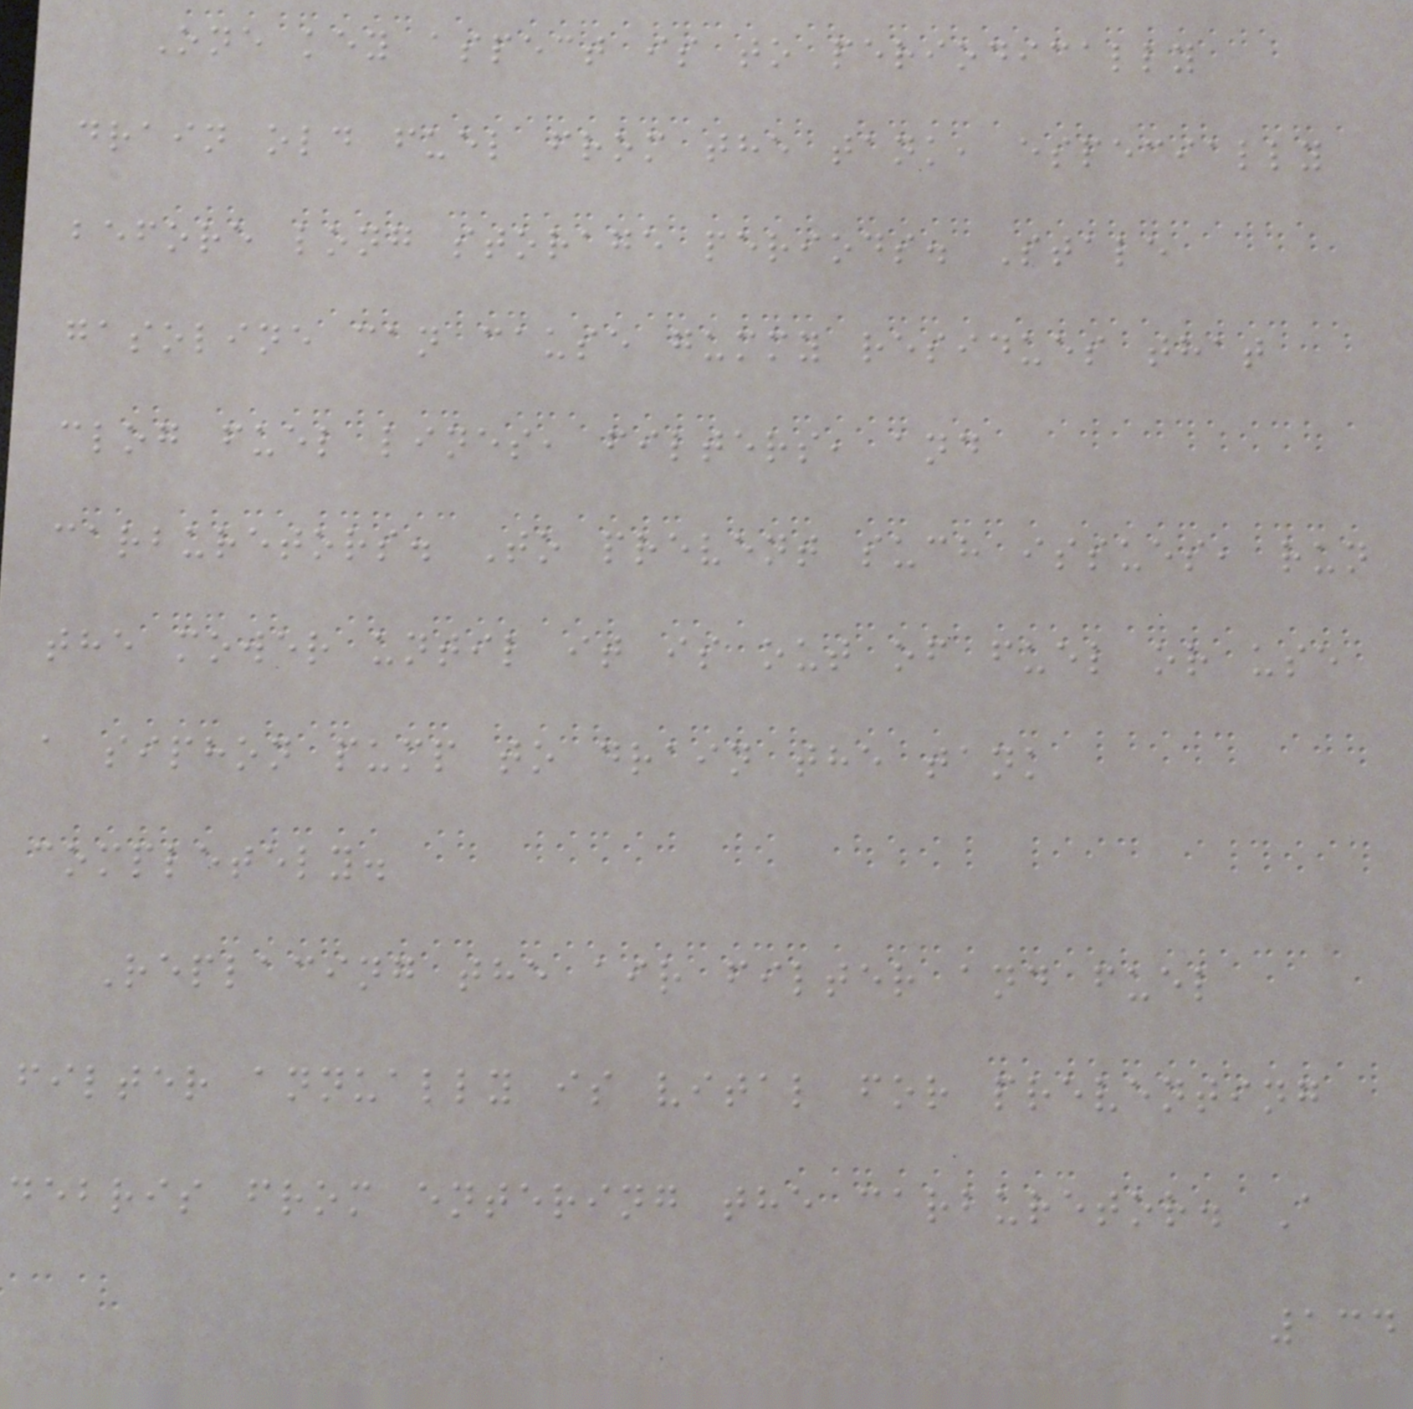One key aspect is to periodically
drain old fuel from the tank, especially
before long storage periods. Stale
gasoline can cause gummy residues that
clog fuel lines, filters, and
carburetors. To prevent such issues, run
the mower until it is out of fuel or use
a siphon pump to drain the tank
completely.
Replacing the air filter and fuel
filter annually is vital for preventing
debris from entering the carburetor. A
134
